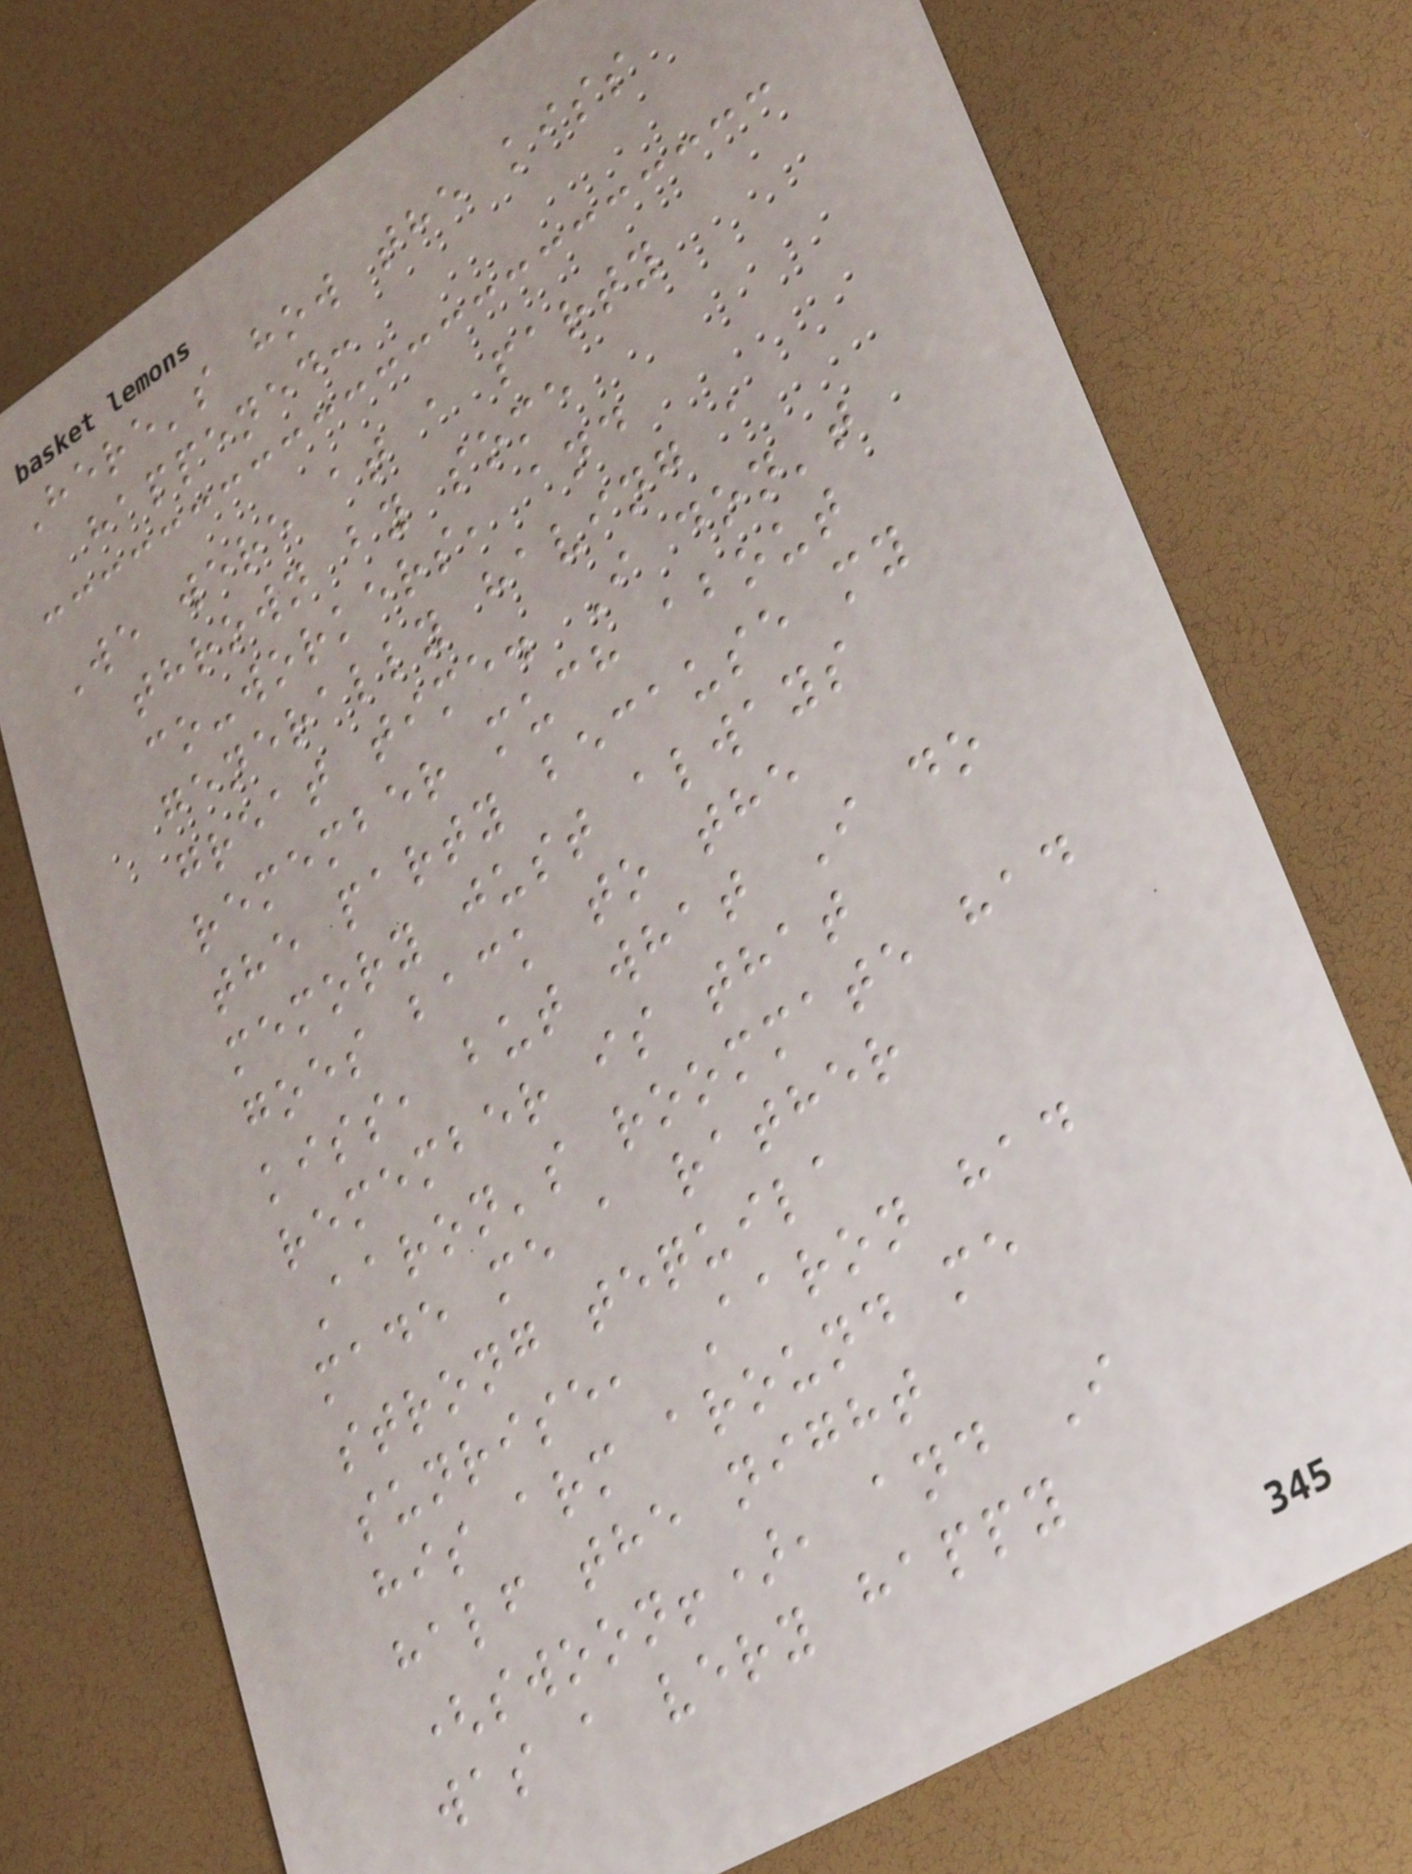Here's how the kiss
happened:
We were at a party
thrown by some
co-workers, and
generally having a
great time. I don't
remember much about
the party because my
memory just always
goes back to the
kiss, but what I do
remember is that
Aaron's roommate had
made me a rather
strong tequila
sunrise, Aaron had
his arm around me
half the night
(swoon!), and I
was a very happy
